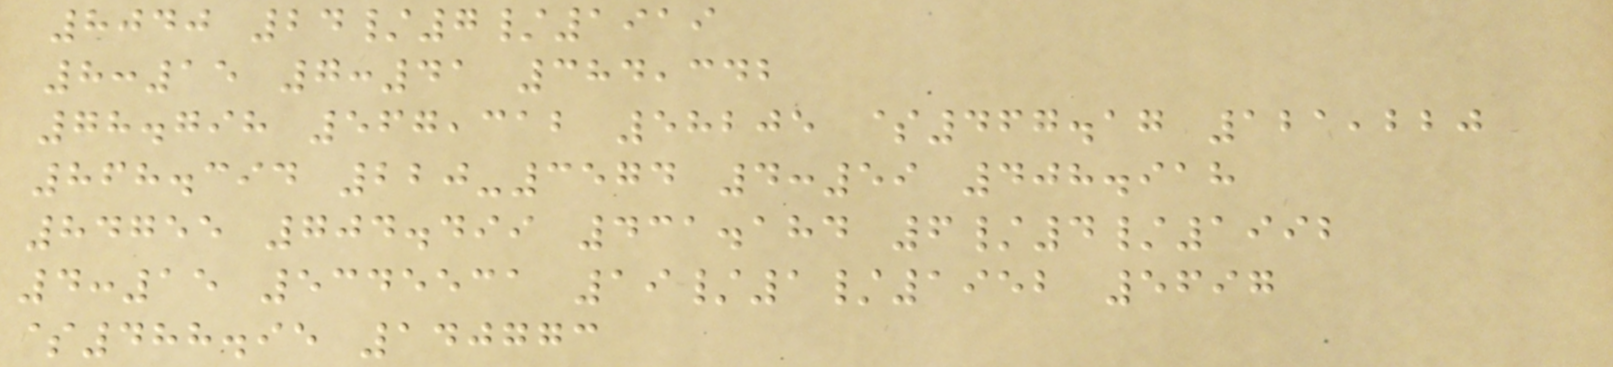8040 24/7/1919
8:15 7:41 384,342
78.798 567,312 58205 $467.17 121,220
868.394 220-3574 4:59 408.918
84755 704.499 431.184 6/4/1992
4:15 5345531 19/1/1952 5697
$488.95 140773
